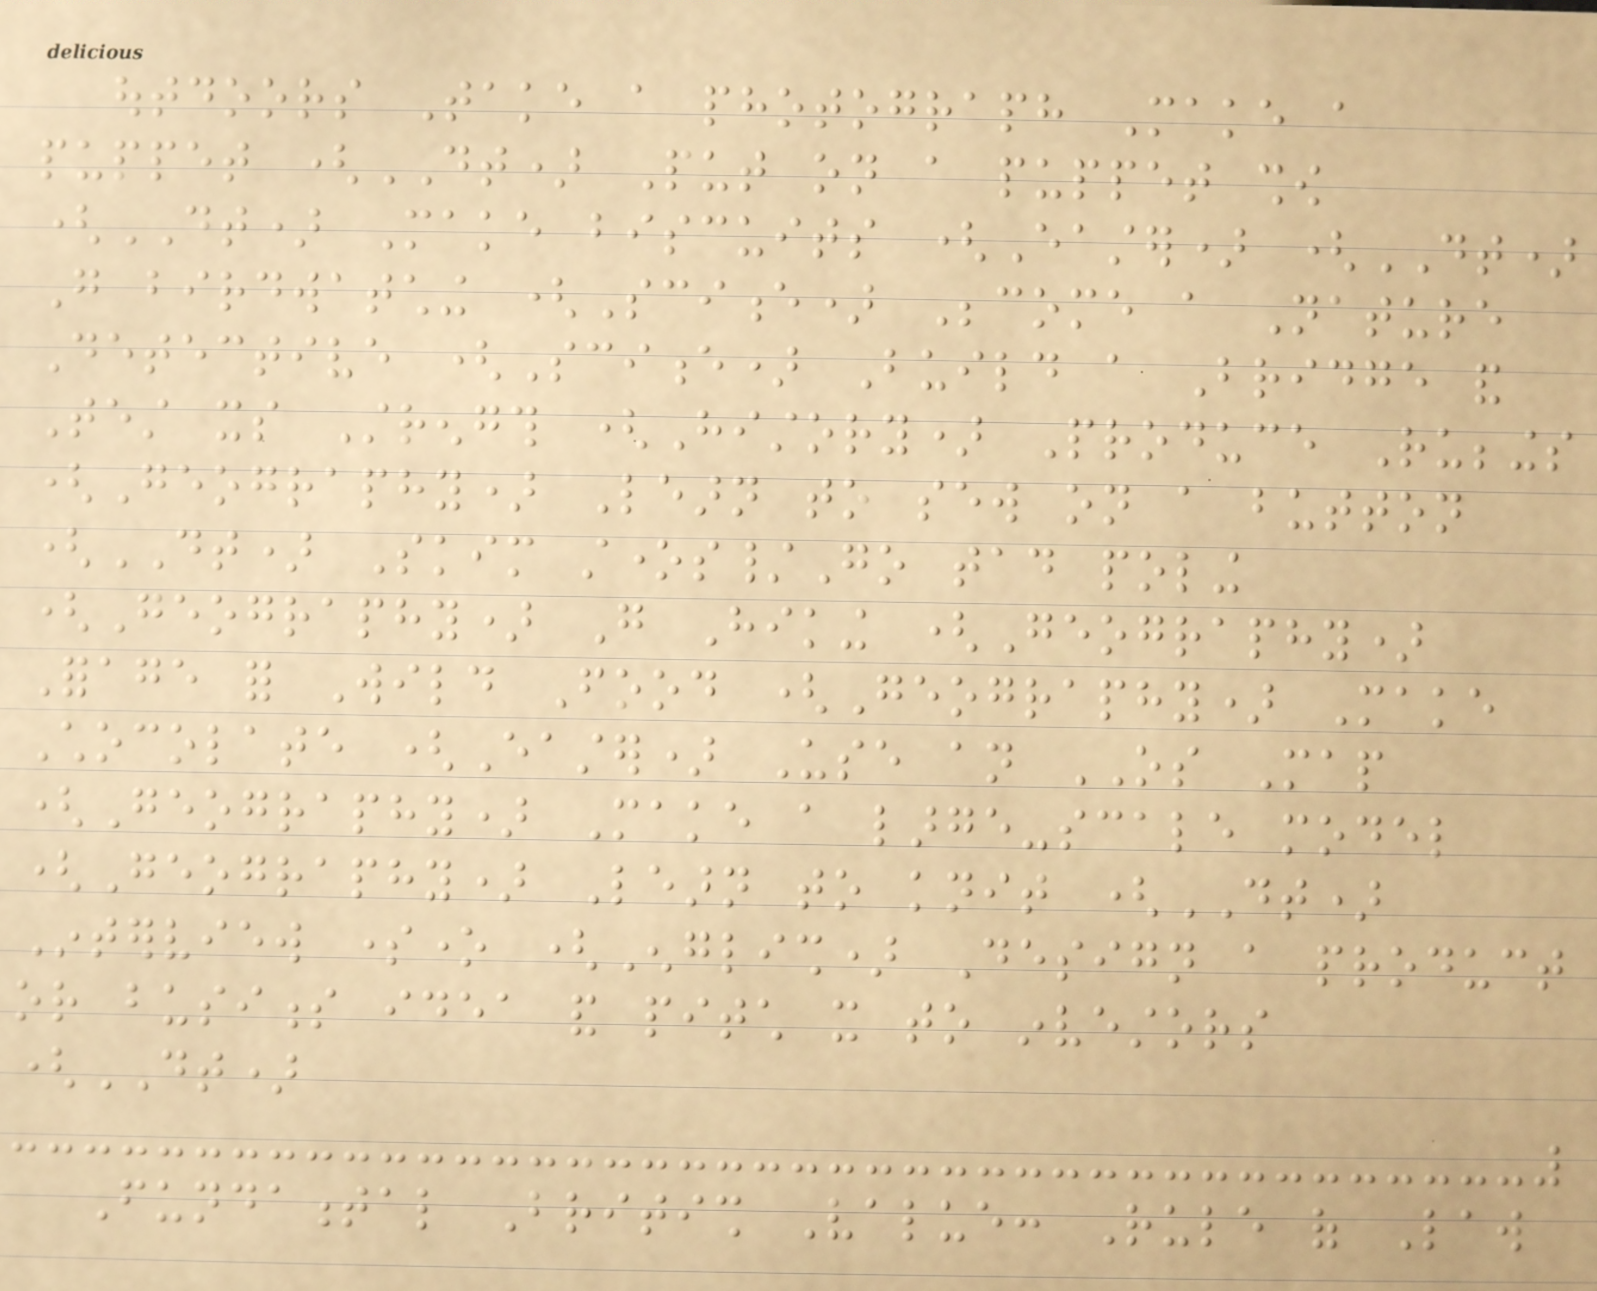outdoors Take a photograph Make a
puppet (DT) Put on a puppet show
(DT) Make biscuits (Easter) (DT)
Go birdwatching (Science) Become a Nature
Detective (Science) Build a Bridge and
Test its Strength (History) Produce Rubbings
(Geography) Learn to sew on a button
(DT) Skim stones/Go tad poling
(Geography) Go Hiking (Geography)
Forage for Wild Food (Geography) Make
Chocolate (Easter) Use an OS Map
(Geography) Make a large-scale model
(Geography) Learn to knit (DT)
Interview someone (English) Design a product
or business idea and pitch it to investors
(DT)
Fundamental British Value: Rule of Law
